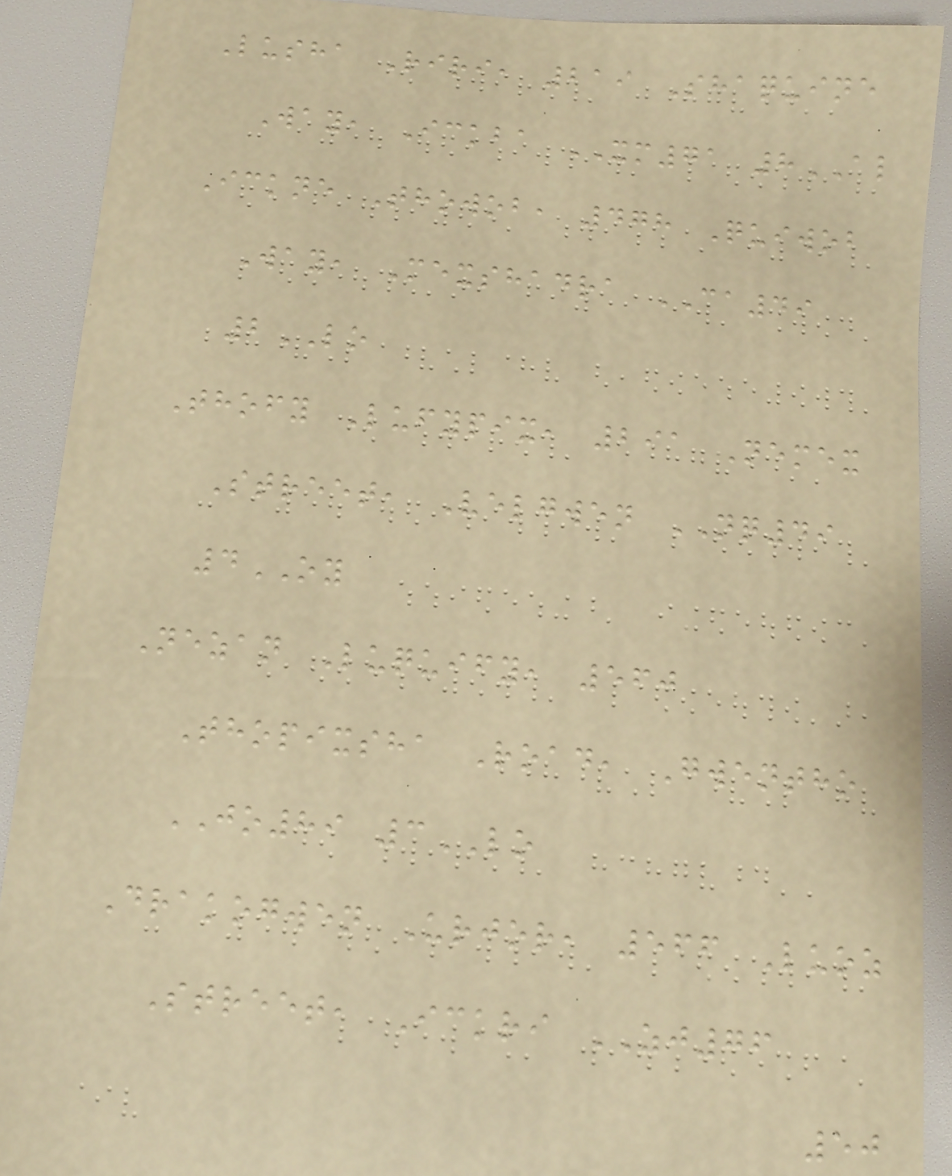Lusha Riri, 219 Shaquine
Way, Ickba XM71 8AL
Ickne Thowob, 478 Quiwob
Way, Mexshadra CA49
2LO
Thofy Lufypix, 291 Nemex
Street, Velgwen NQ49
4OY
Nezan Luquify, 560
Thopixsha Road, Gwentho
JO89 3LO
Drakogwen Urjor, 566 Luoz
Street, Ickri ZJ76
50
